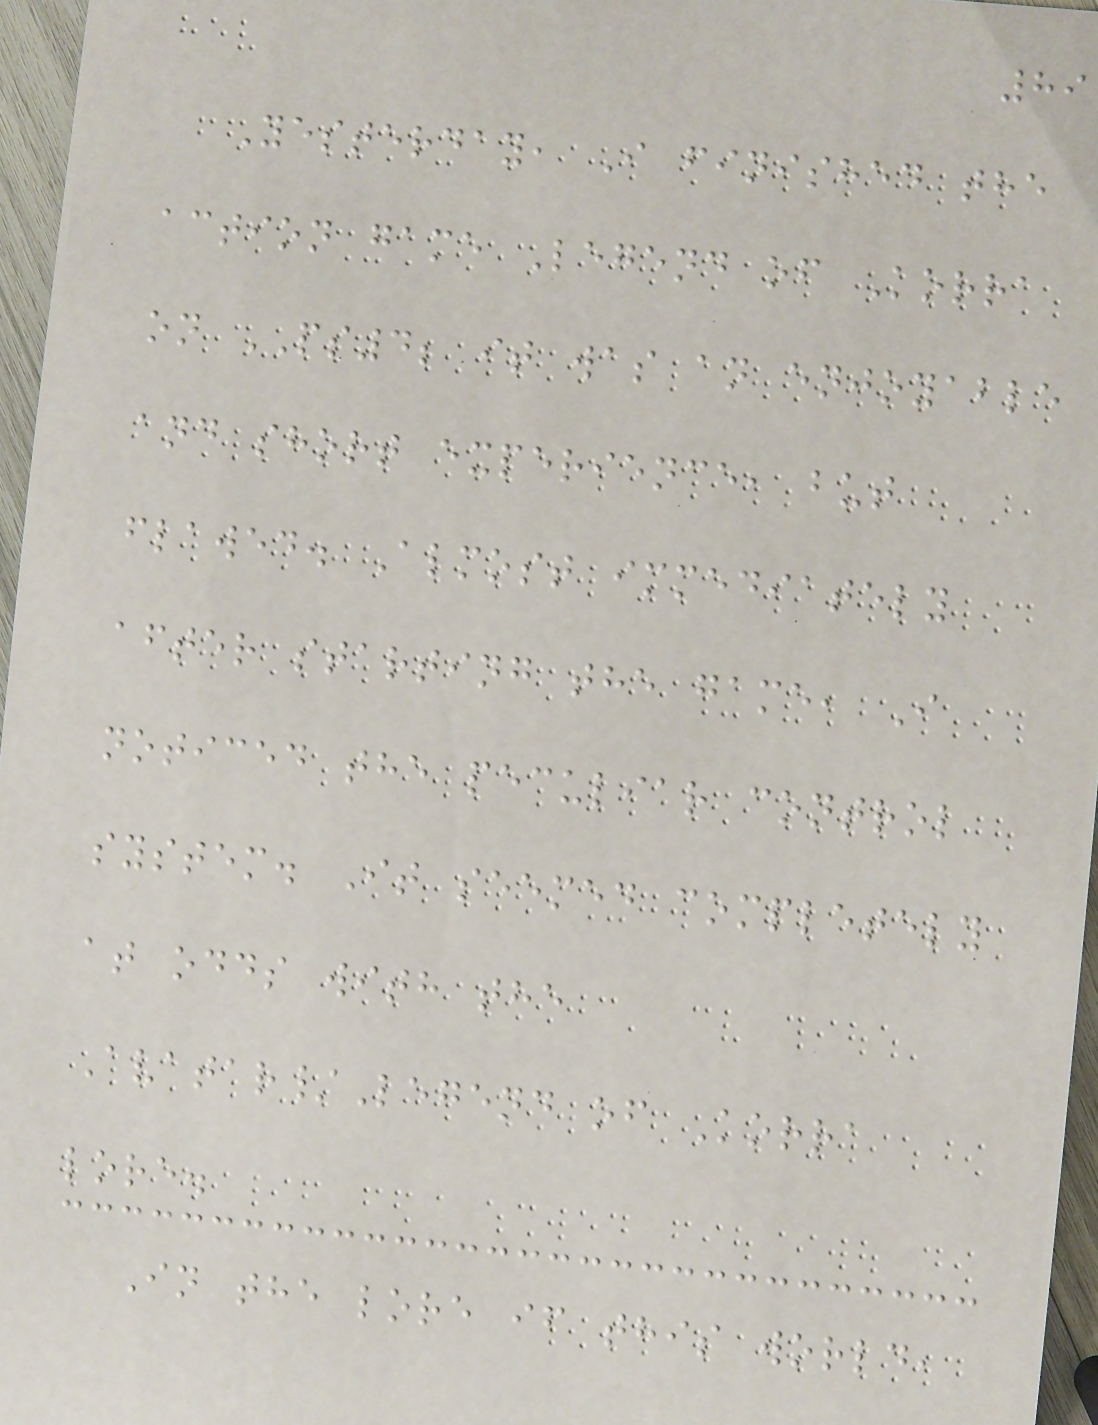89
Yesterday, I finished the
action game Legend of Korra
on PS4; it was an enjoyable
and short experience, but
flawed. Almost immediately
after starting the game, I
noticed the peculiar control
system. It seemed completely
at odds with the
Avatar/Legend of Korra
lore.
In the lore if this world,
